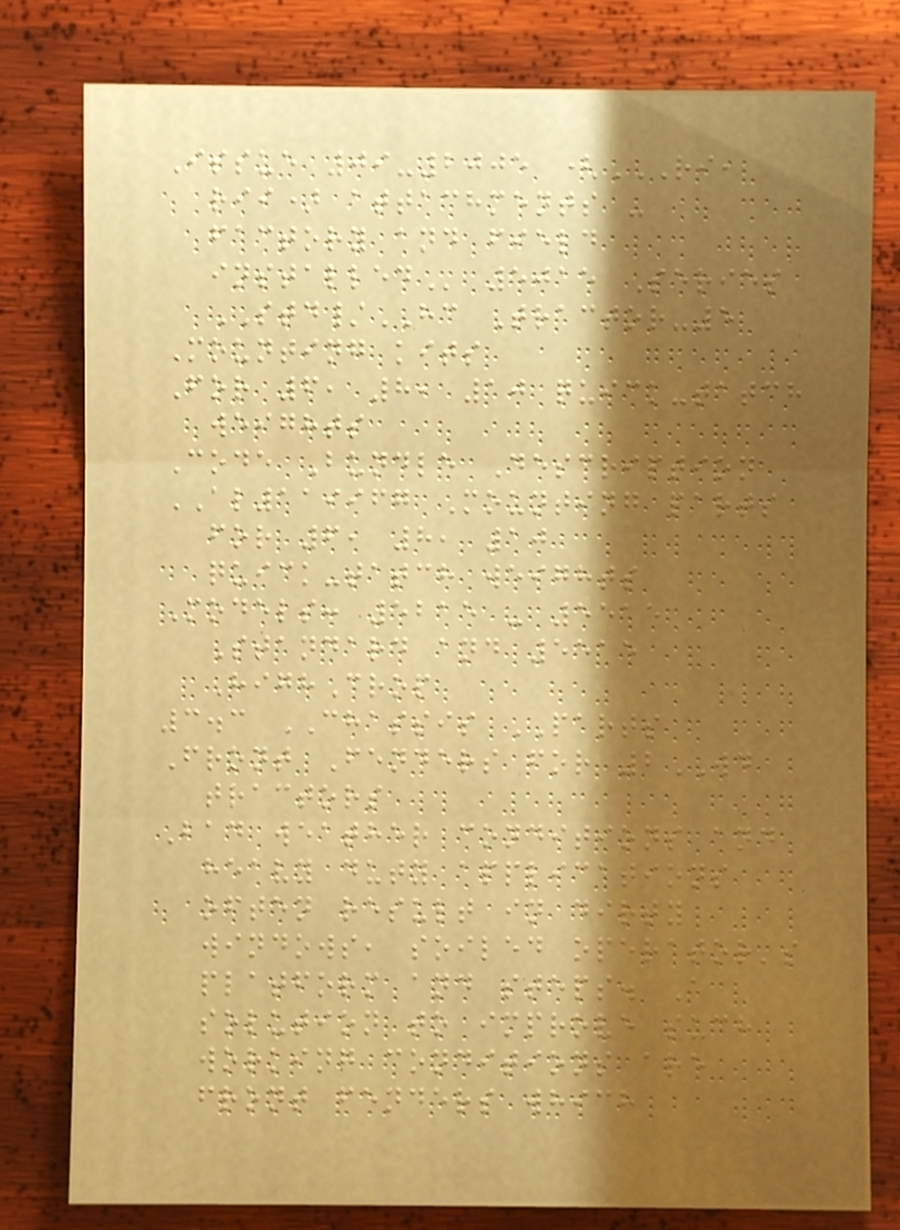Issue 09-2005 (RI,
RII) ATTACHMENTS -
FACTORY AND FIELD
INSTALLED 5015 Series
STD/HC Tractor-5
Mounting kits
For 6, 8, 10 quick-tatch
weights
Code Bundle Description
AL119967 Mounting parts
for 6, 8, 10
quick-tatch weights
Models: 5215 - 5515
Standard and 5515
HighCrop
3.3 CHASSIS PARTS
Front Fenders for 2WD
tractors
Bad weather conditions and
heavy duty applications
often result in dirty
windows, soiled operator's
platform and steps. A
solution to improve such
working conditions are
front fenders which
